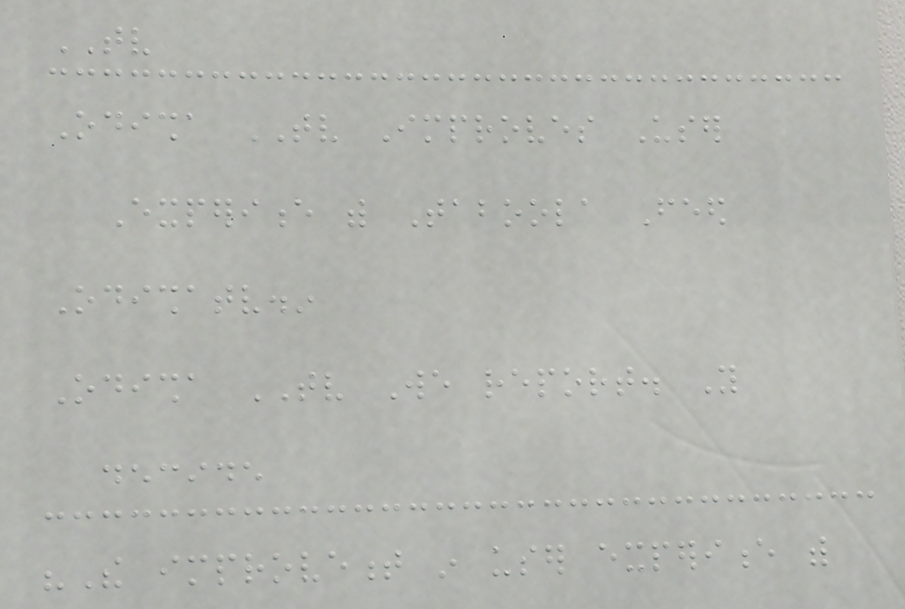TV
Odisha TV Improves User
Experience with Taboola Feed
Odishatv.in
Odisha TV We report. You
decide
"The improvement in user experience with
